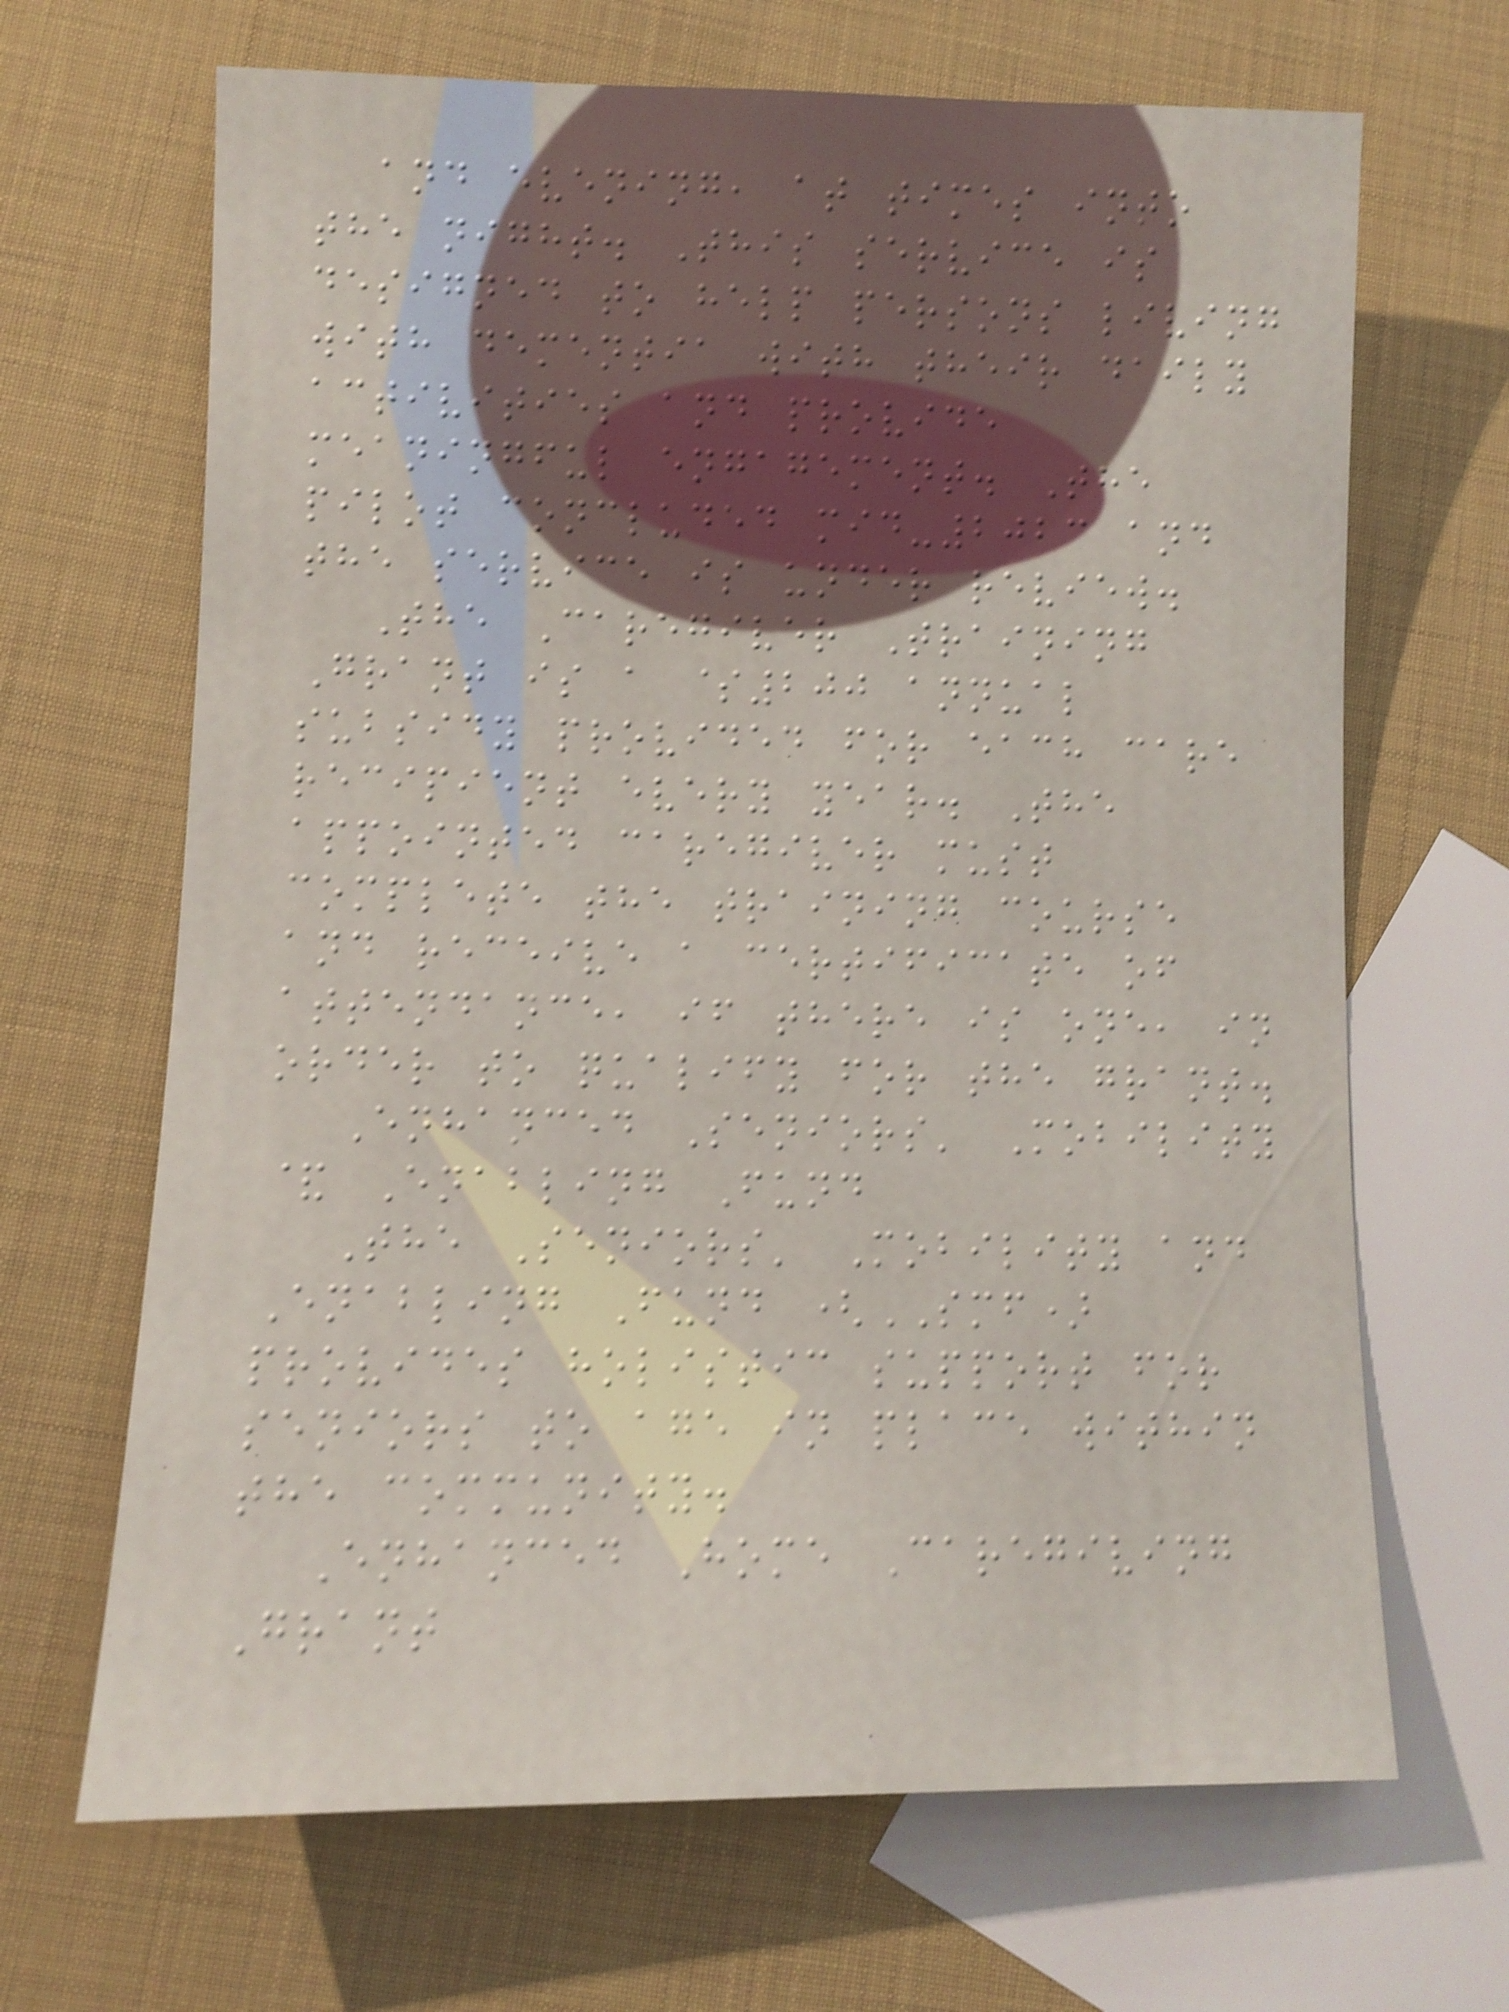and evening, at times into
the night. This service is
designed to help persons living
with dementia with their daily
activities and provide
meaningful engagement. The
pilot concluded mid-2023 and
the service is under review.
The Caregiver Training
Grant is a $200 annual
subsidy provided for each care
recipient every year. The
appointed caregiver must
complete the training course
and receive a certificate of
attendance, if there is one, in
order to qualify for the grant.
Enhanced Seniors' Mobility
& Enabling Fund
The Seniors' Mobility and
Enabling Fund (SMF)
provides holistic support for
seniors to age in place within
the community.
Enhanced Home Caregiving
Grant
